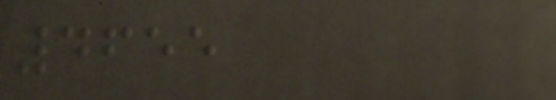4655
